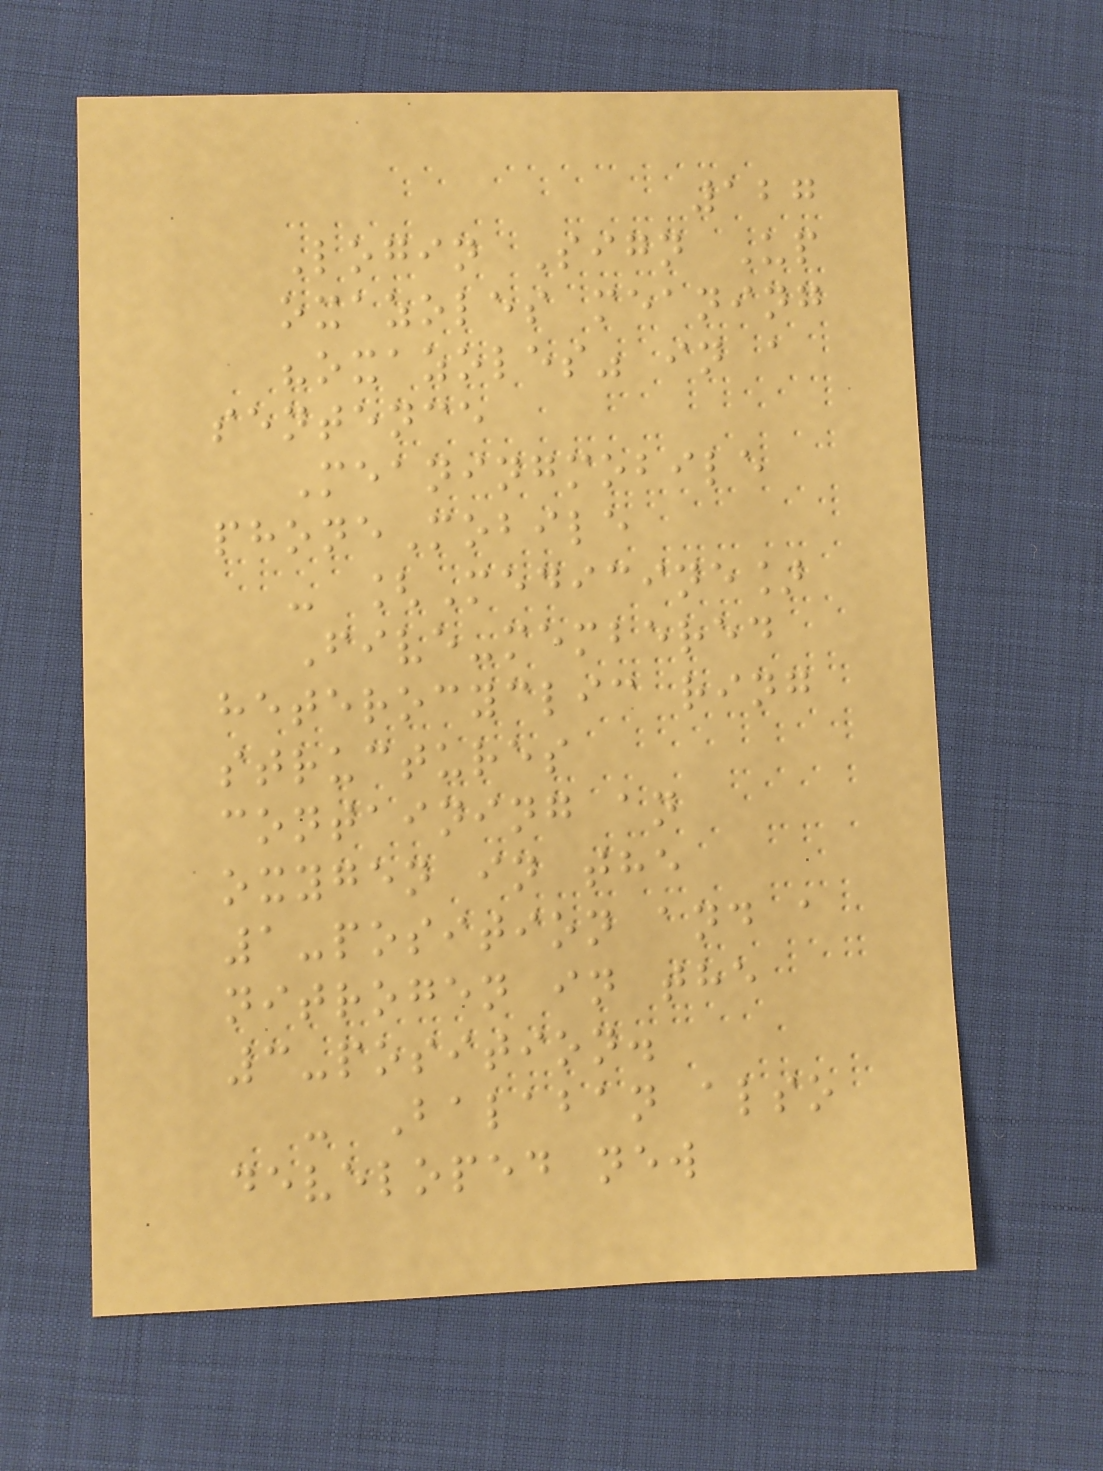127
Login Sign Up
oxazoles meaning
"oxazoles" in a
sentence
Meaningmobile
phoneMobile
- [Medicine]
Five-membered
heterocyclic ring
structures
containing an
oxygen in the
1-position and a
nitrogen in the
3-position.
- Balaban also
developed new
